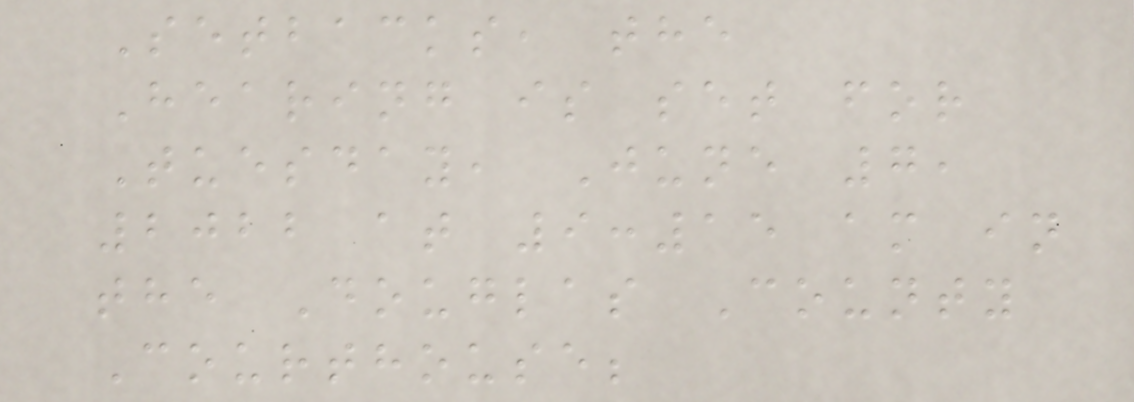Setbacks, the
Hearing is set for
Tuesday, June 7,
2022 at 9:15 am in
the Douglas County
Courthouse;
